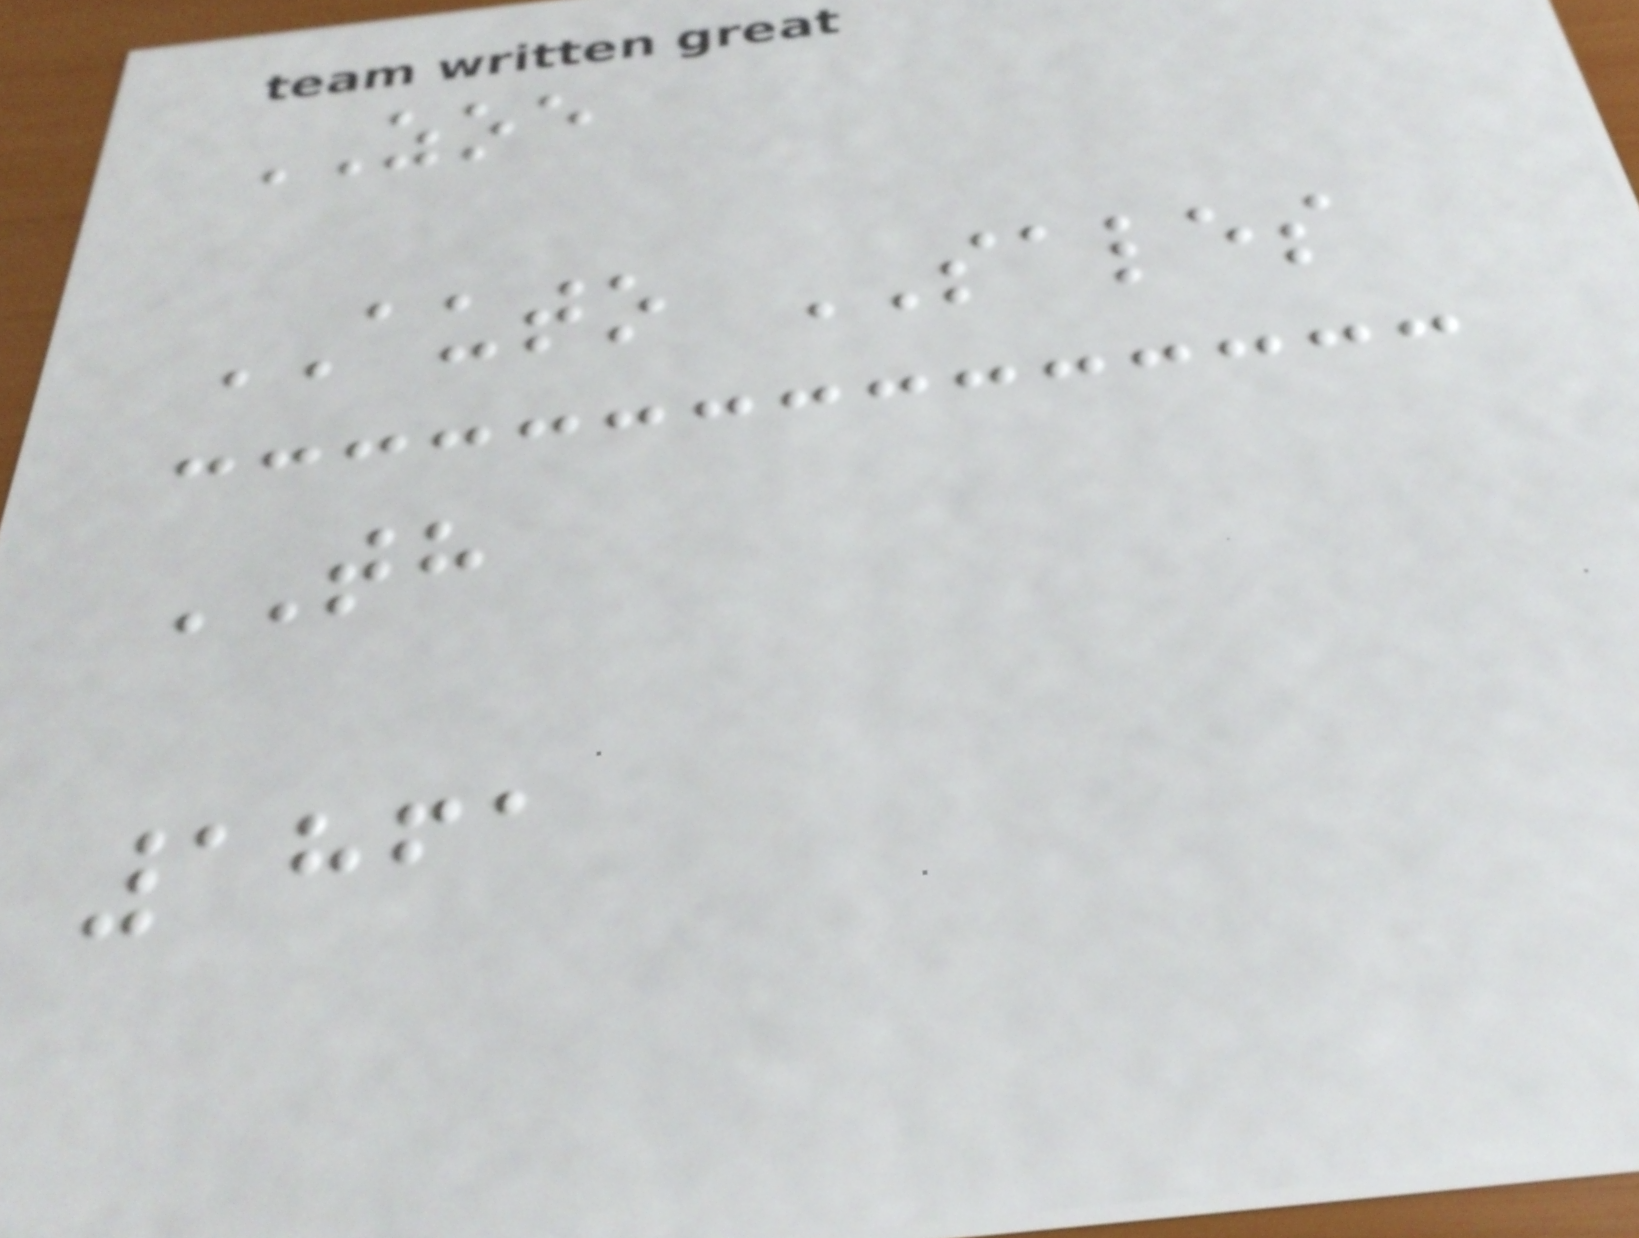ZOE
AUTO SALES
TH
1861
